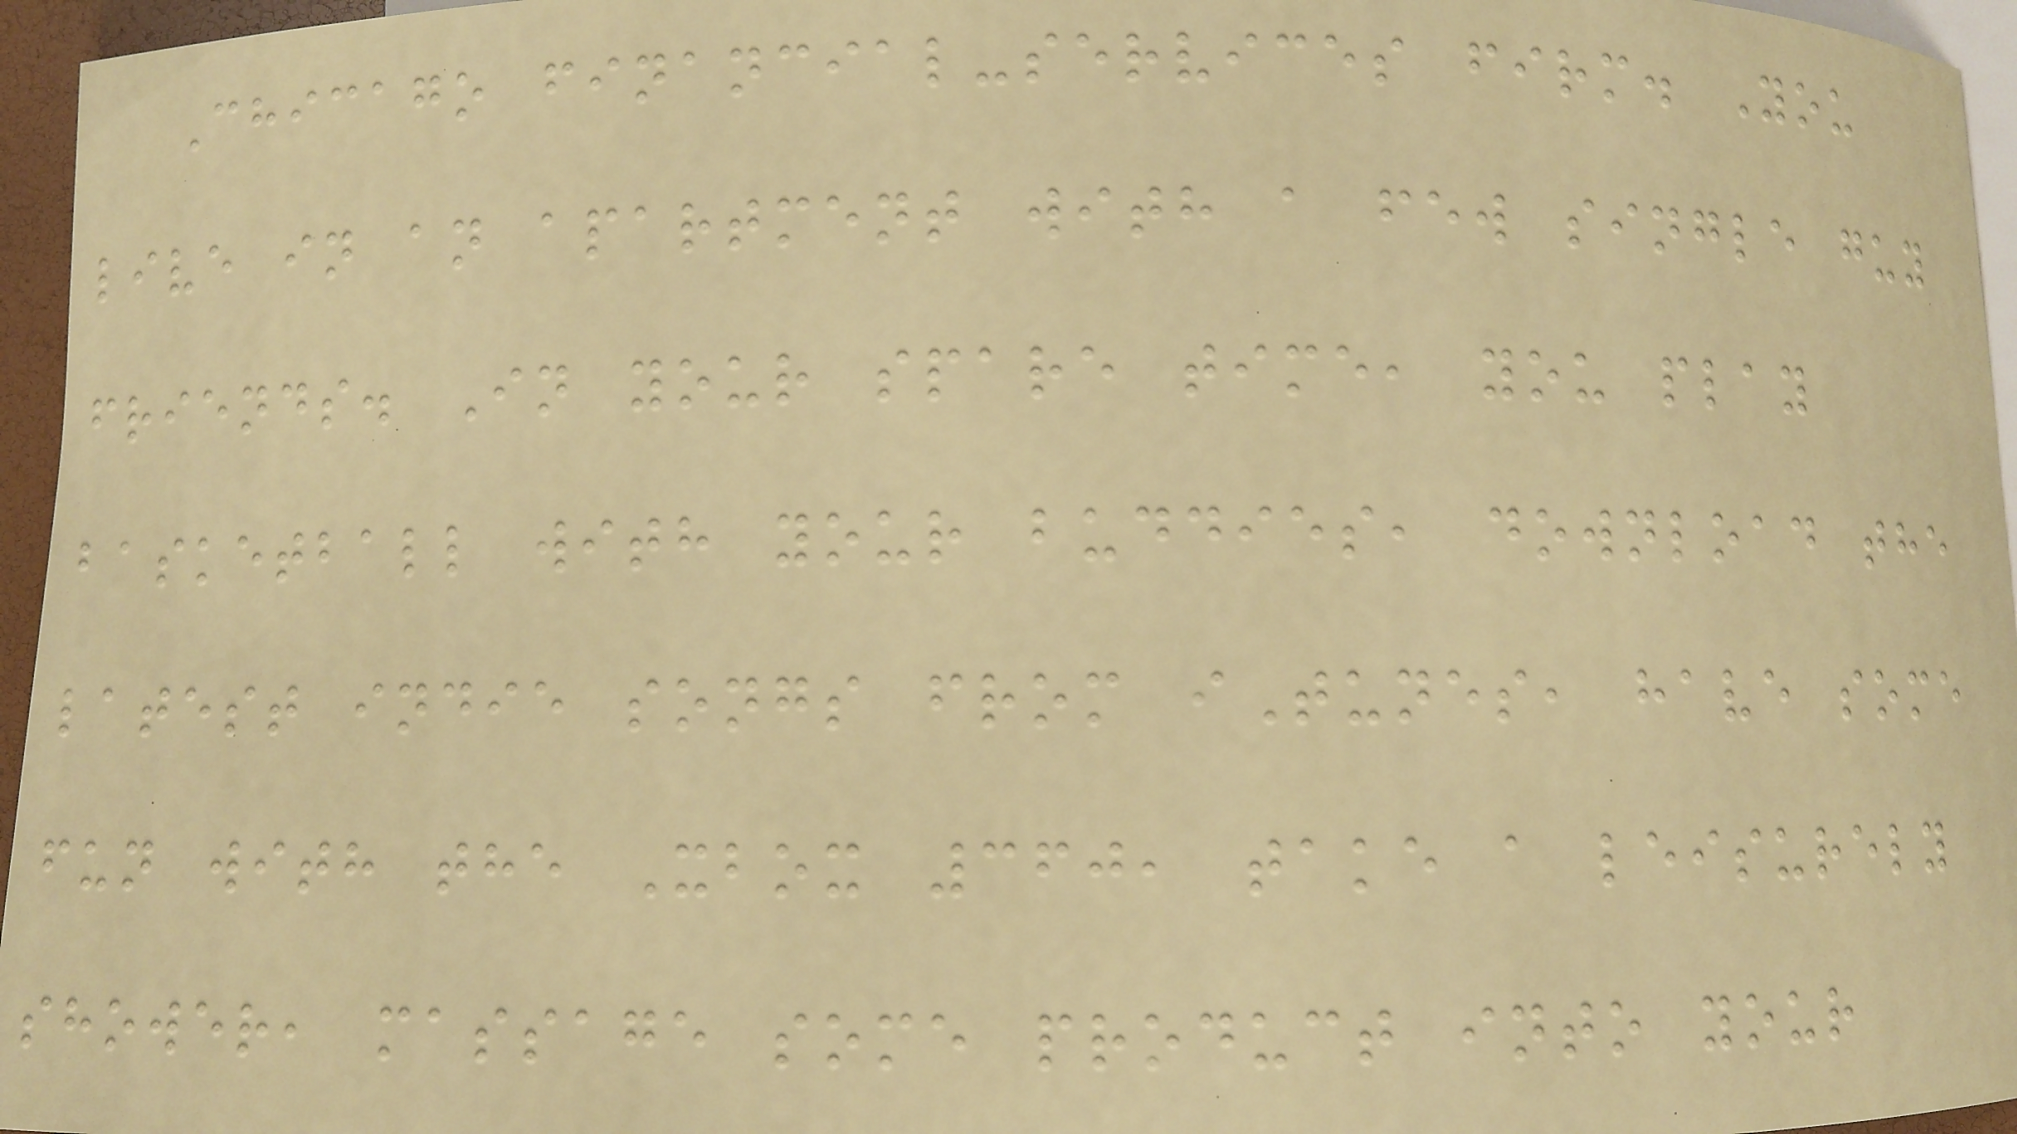Chicago financial-services firm. You
live in an apartment with a few single guy
friends. In your spare time, you play
basketball with your buddies, download the
latest indie songs from iTunes, have some
fun with the Xbox 360, take a leisurely
shower, massage some product into your
